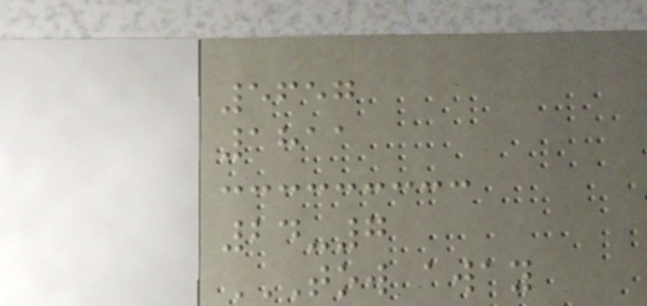5657
1811
24-7
TOW AWAY
